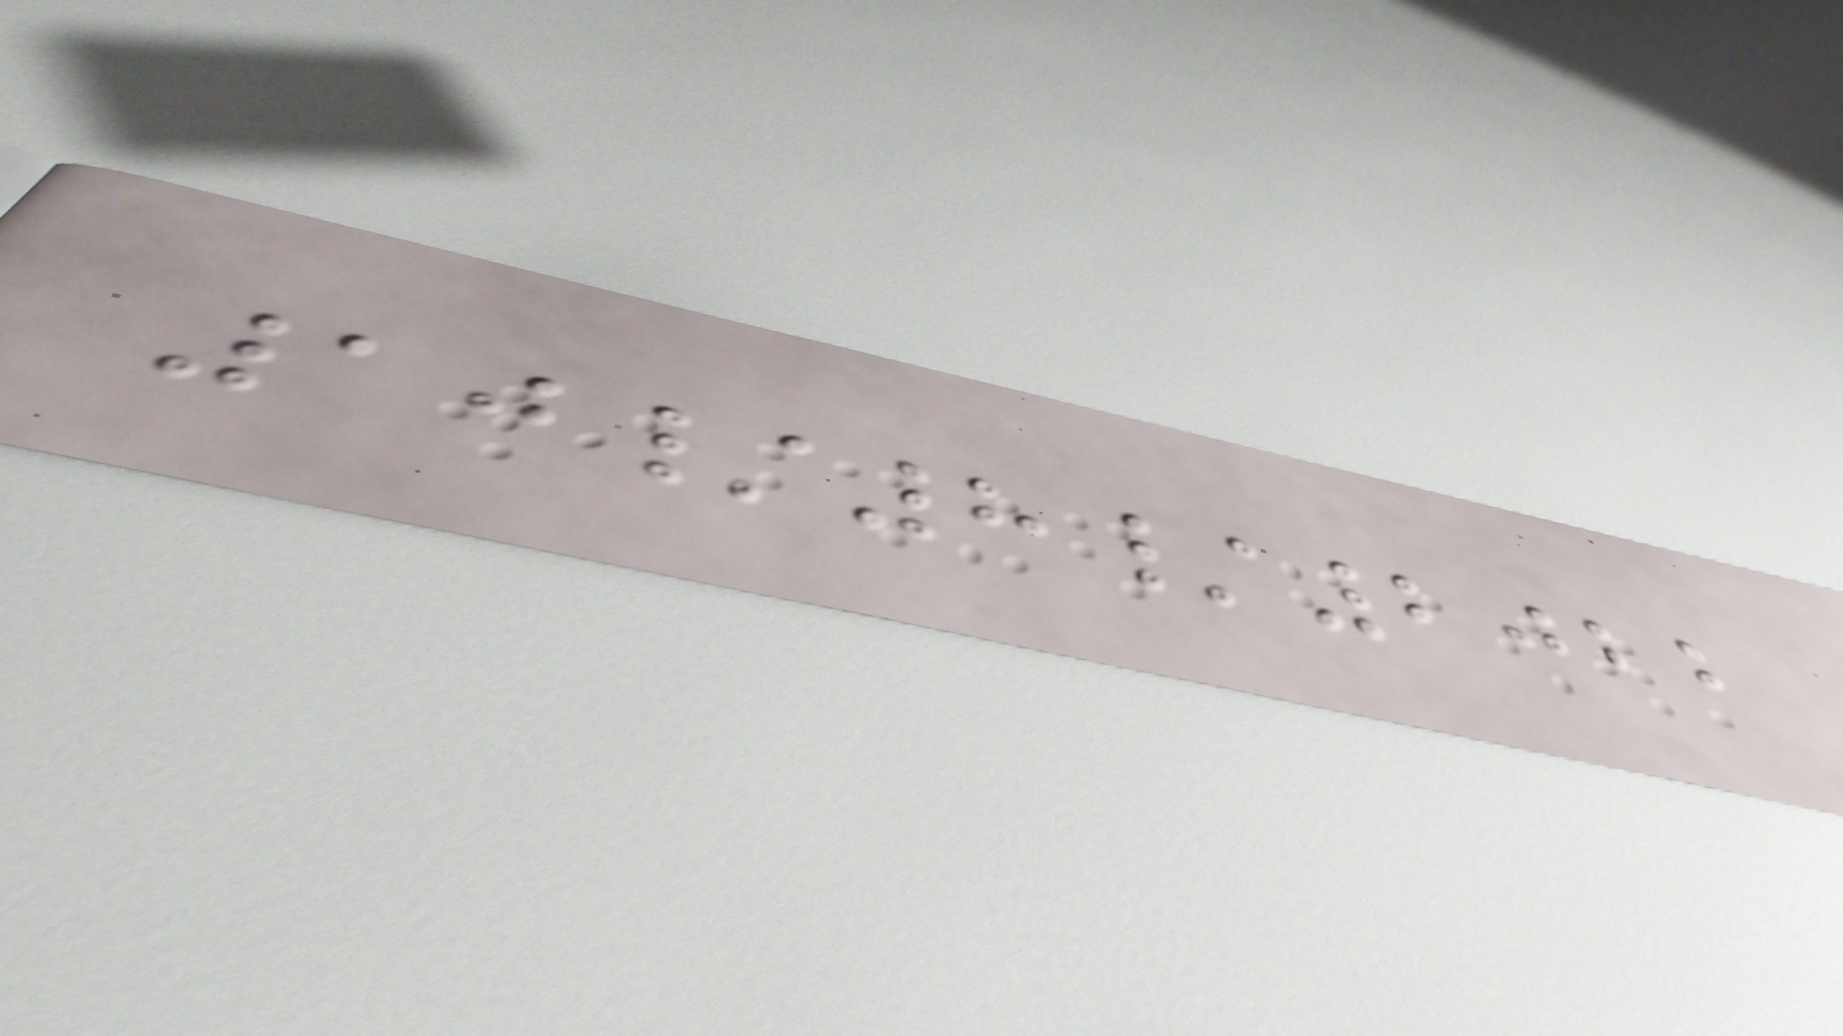10/8/2022
